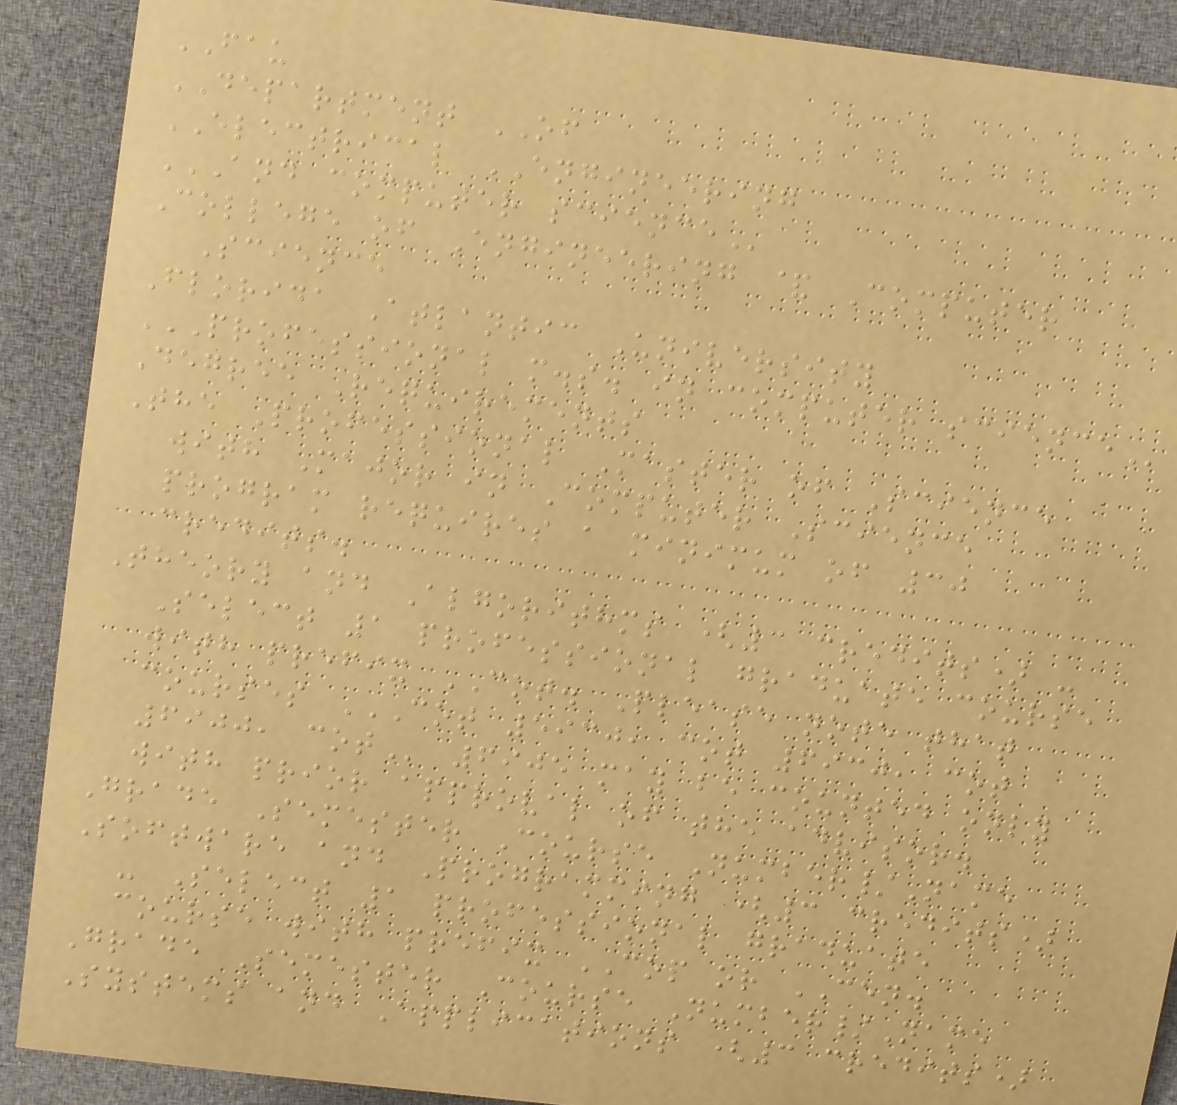FAU
DEPARTMENT OF
ELECTRICAL ENGINEERING
AND COMPUTER SCIENCE
College of Engineering & Computer
Science
Florida Atlantic University
PROFESSIONAL M.S. IN COMPUTER SCIENCE
Degree Requirements
The Professional Master of Science
with Major in Computer Science
program requires a minimum of 30
credits.
Theory and Algorithms (3 credits) -
Select 1 professional graduate course
with prefix COT. Please note that
courses COT 5930, COT 6930, COT
6900, COT 6905 may be counted only
with prior approval of the advisor.
Grade Semester Course Number/Name
Software and Programming (3 credits)
- Select 1 professional graduate
course with prefix COP or CEN.
Grade Semester Course Number/Name
Systems and Applications (3 credits)
